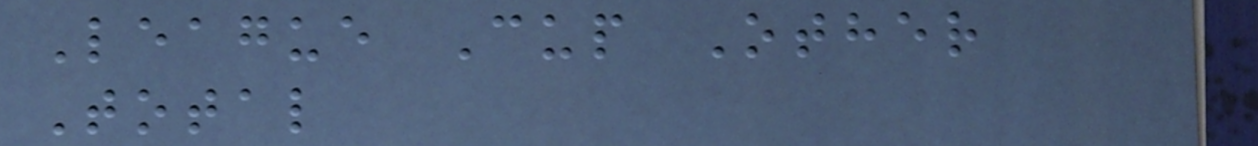League Cup Other
Total
